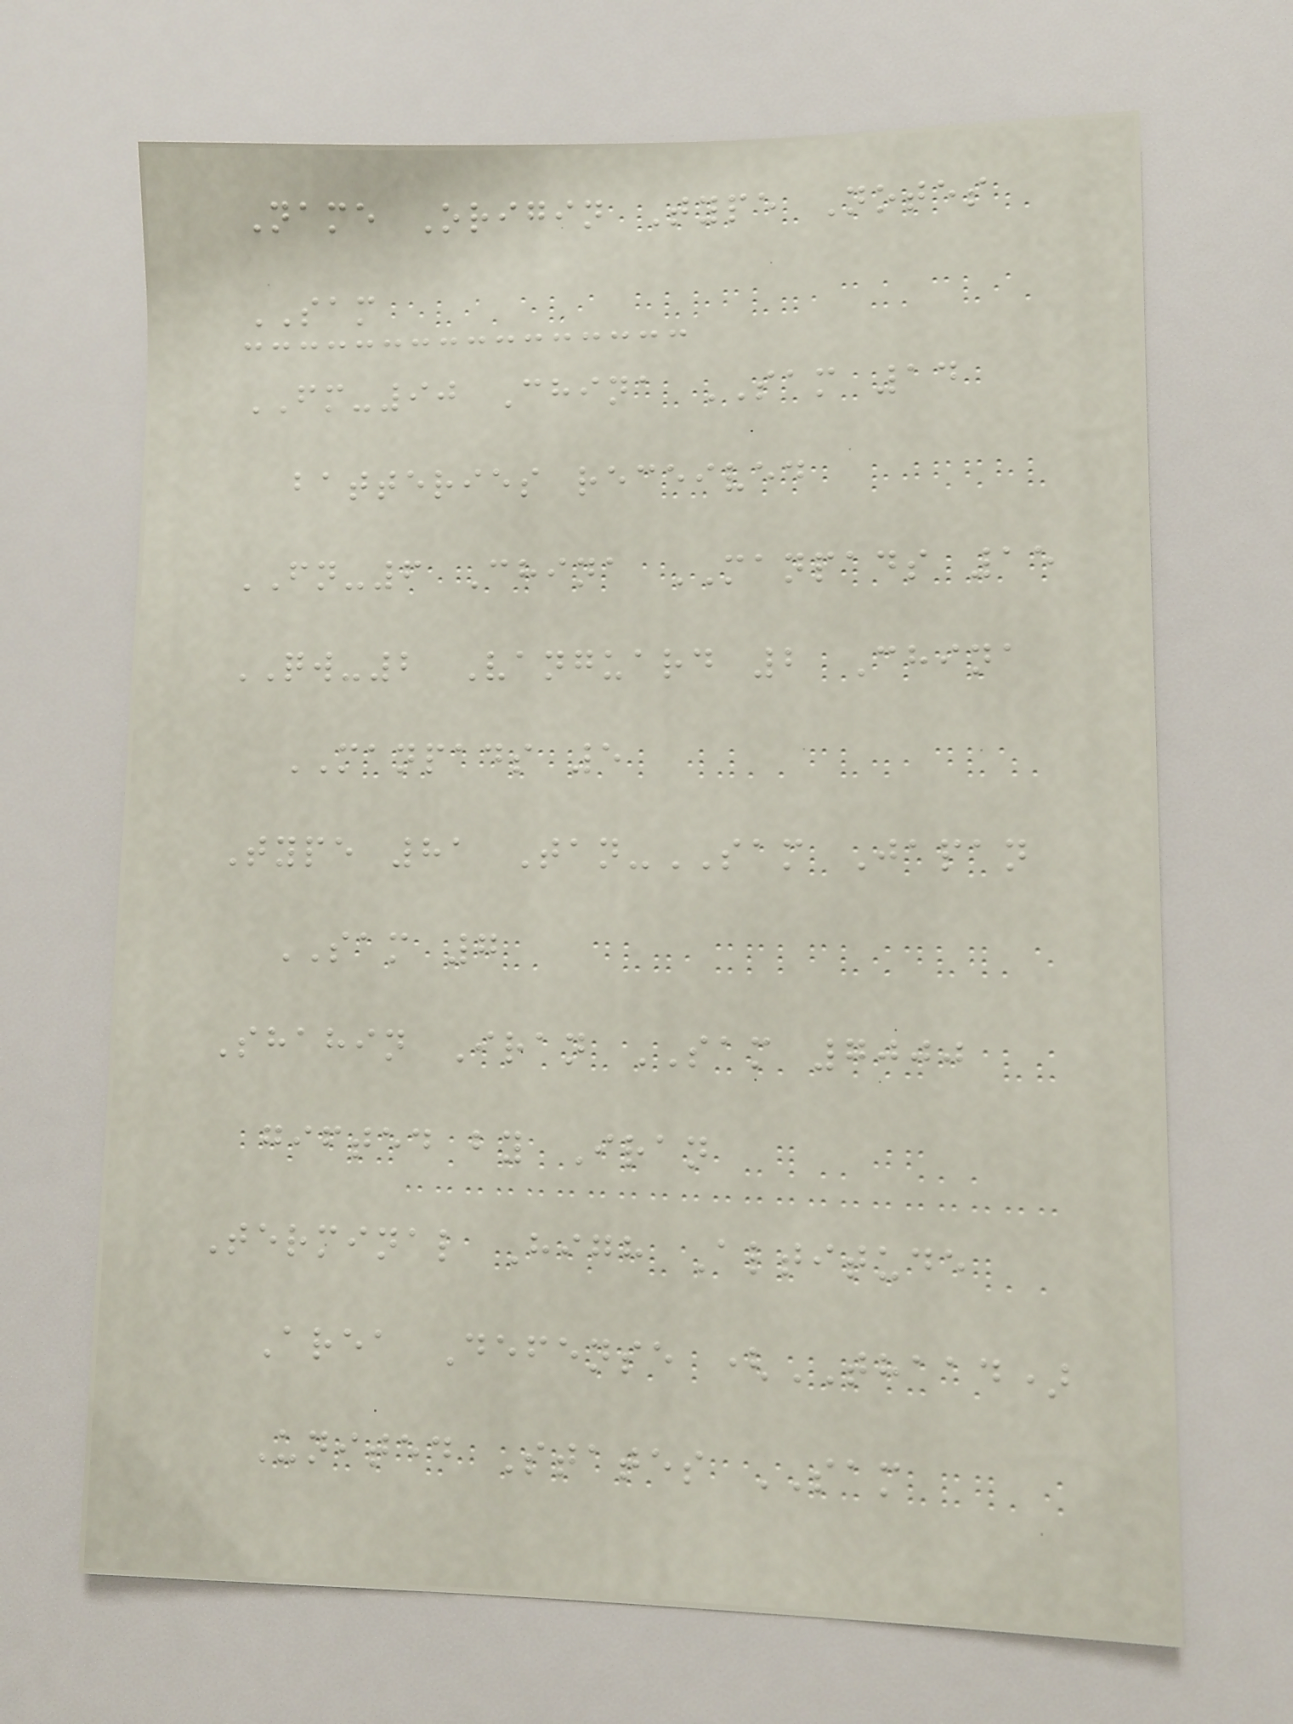Name Origin Type Notes
SAM
FM-90 China SAM 14
batteries received
FN-6 China MANPADS 15
QW-2 Vanguard 2 China
MANPADS 5
Type 81 Tan-SAM Japan
SAM 7
Shahin Iran SAM 7000
gifted by Iran
Terminal High Altitude
Area Defense (THAAD)
United States SAM
